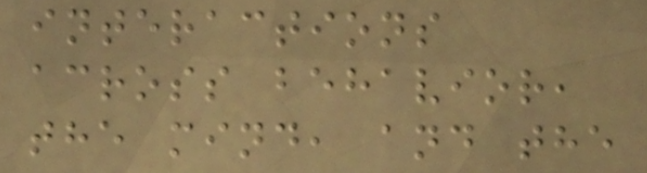interactions
across behavior,
the mind, and the
